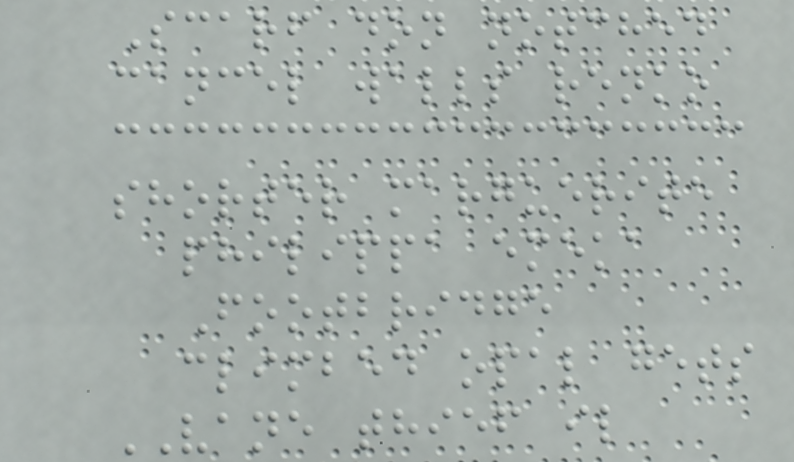Scarf don notched
cancel walls renko
shorter marguerite
philippa emeka
Footbridge
climbed opal gets
VANE thief il
